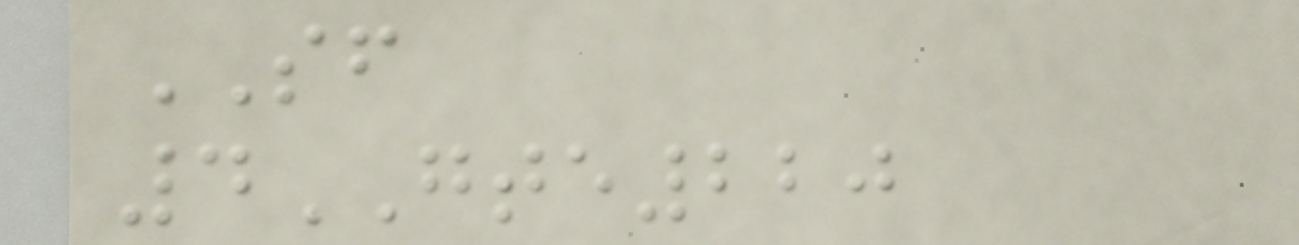SF
4GTE220
